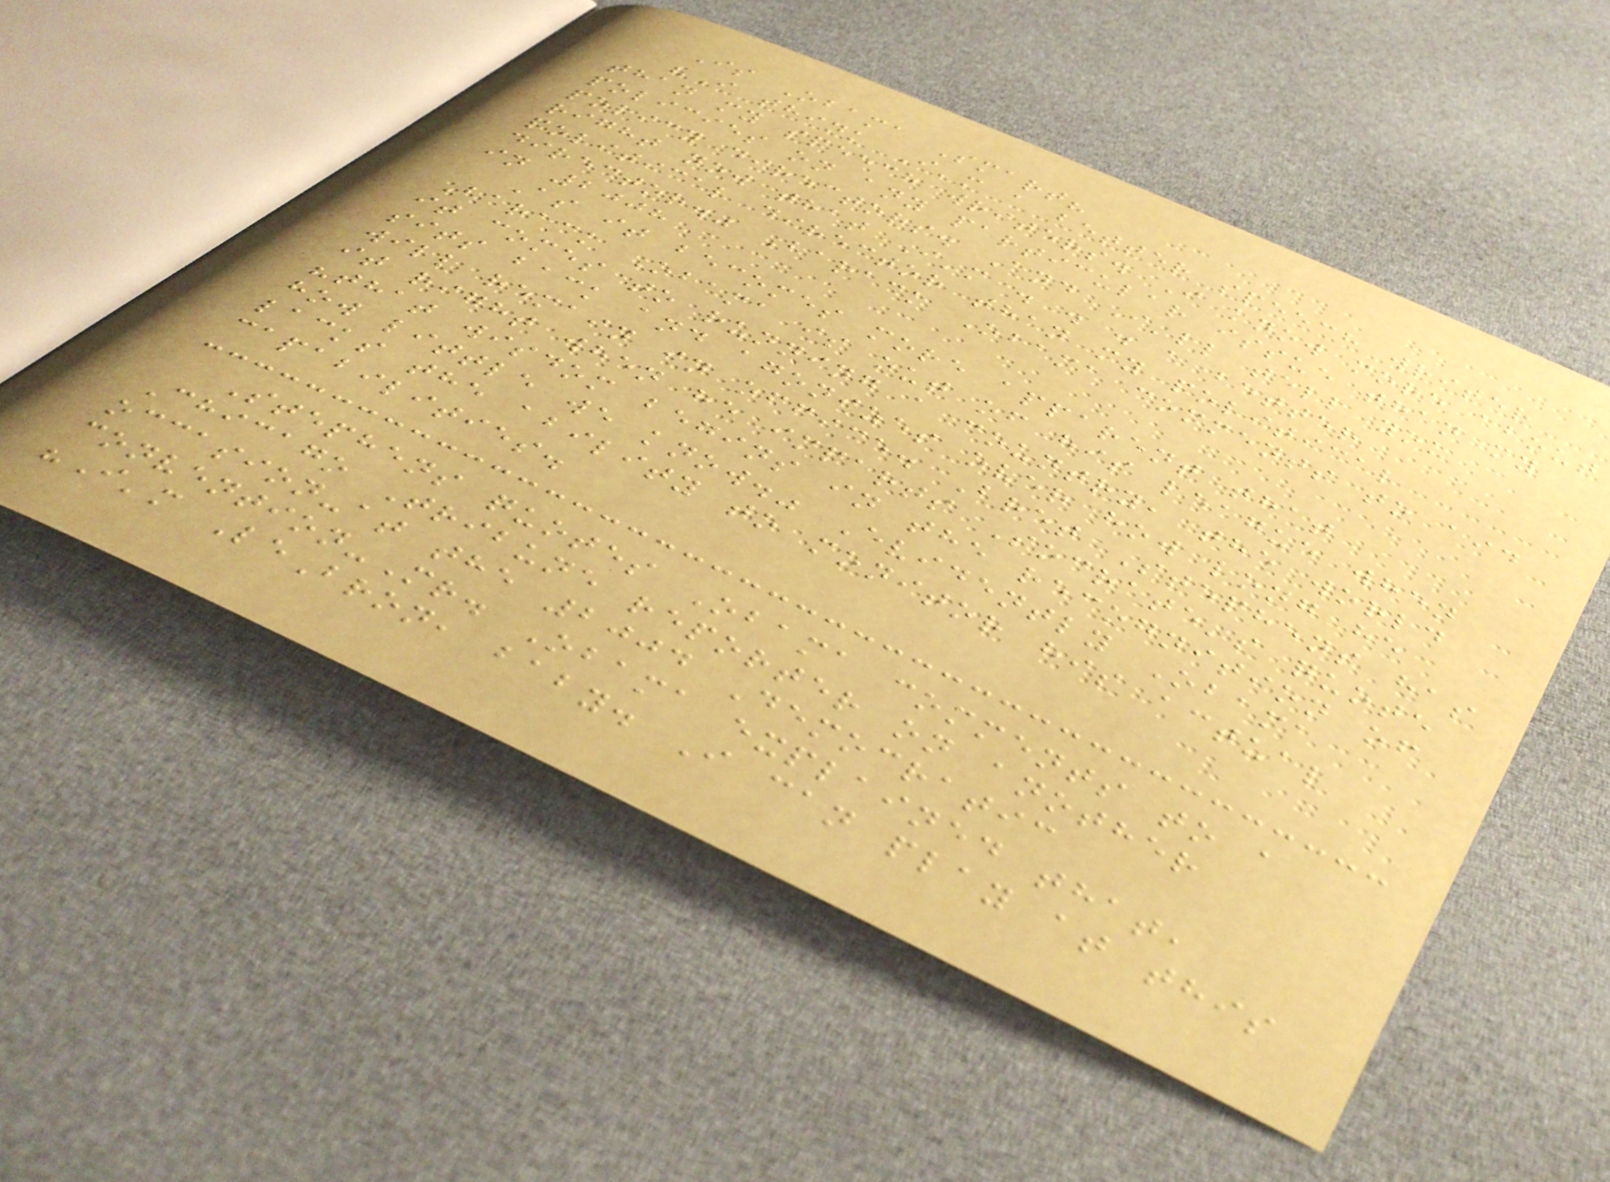Is Obama Smart?
"I think I'm a better speech writer
than my speech writers. I know more about
policies on any particular issue than my
policy directors. And I'll tell you
right now that I'm . . . a better
political director than my political
director." Barack Obama comments to aid
in 2008
As it becomes more apparent that
Barack Obama is out of his league when
it comes to running a country, the world
sits back and agonizes over how long he
will remain in office. Bret Stephens has
it right when he imparts Socrate's quote
"that wisdom begins in the recognition of
how little we know." Evidently Obama
lacks the ability to monitor his actual
capabilities.
Stephens quotes Obama comments to a
Chicago Tribune reporter on another
occasion-at the 2004 Democratic
convention-Mr. Obama explained that,
"I'm LeBron, baby. I can play at this
